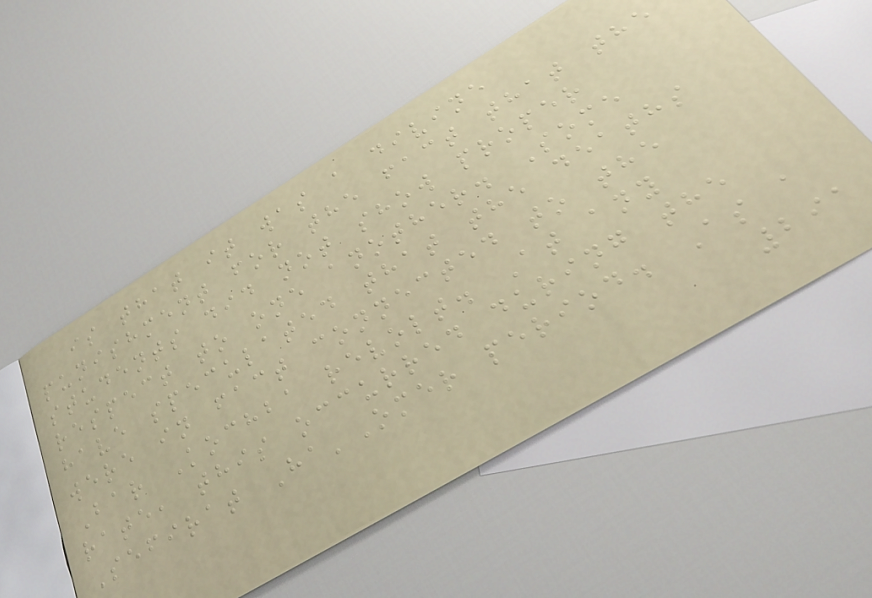is that it was a divine
punishment for the fact that the
students did not show proper
respect to one another. Some
have speculated that the deaths
were in fact connected to the
Bar Kochba revolt. At any
rate, this occurred during the
Sefirat Ha'Omer period. As a
291
